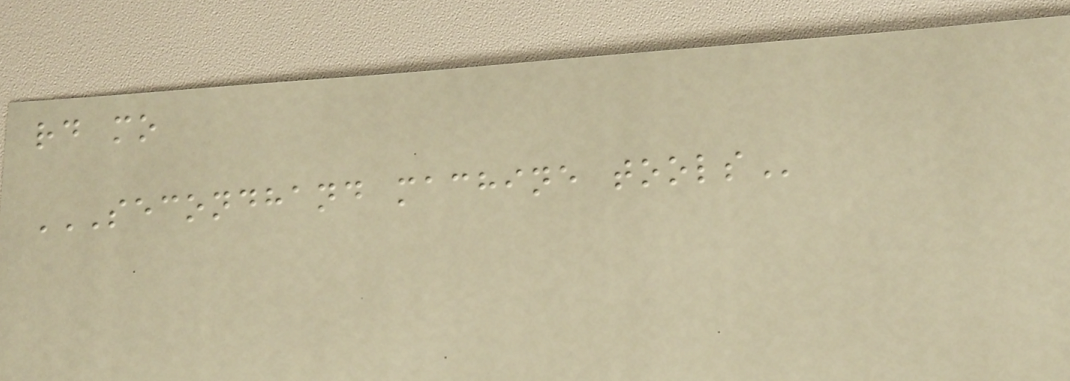rd mo
SECONDHAND MACHINE TOOLS
